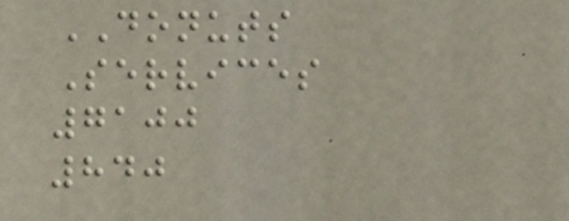DONUTS
Services
7100
840
